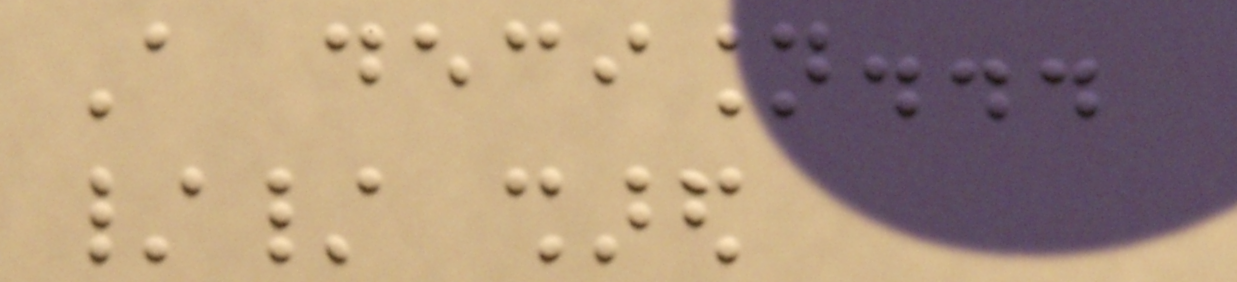A decision...
// shared
